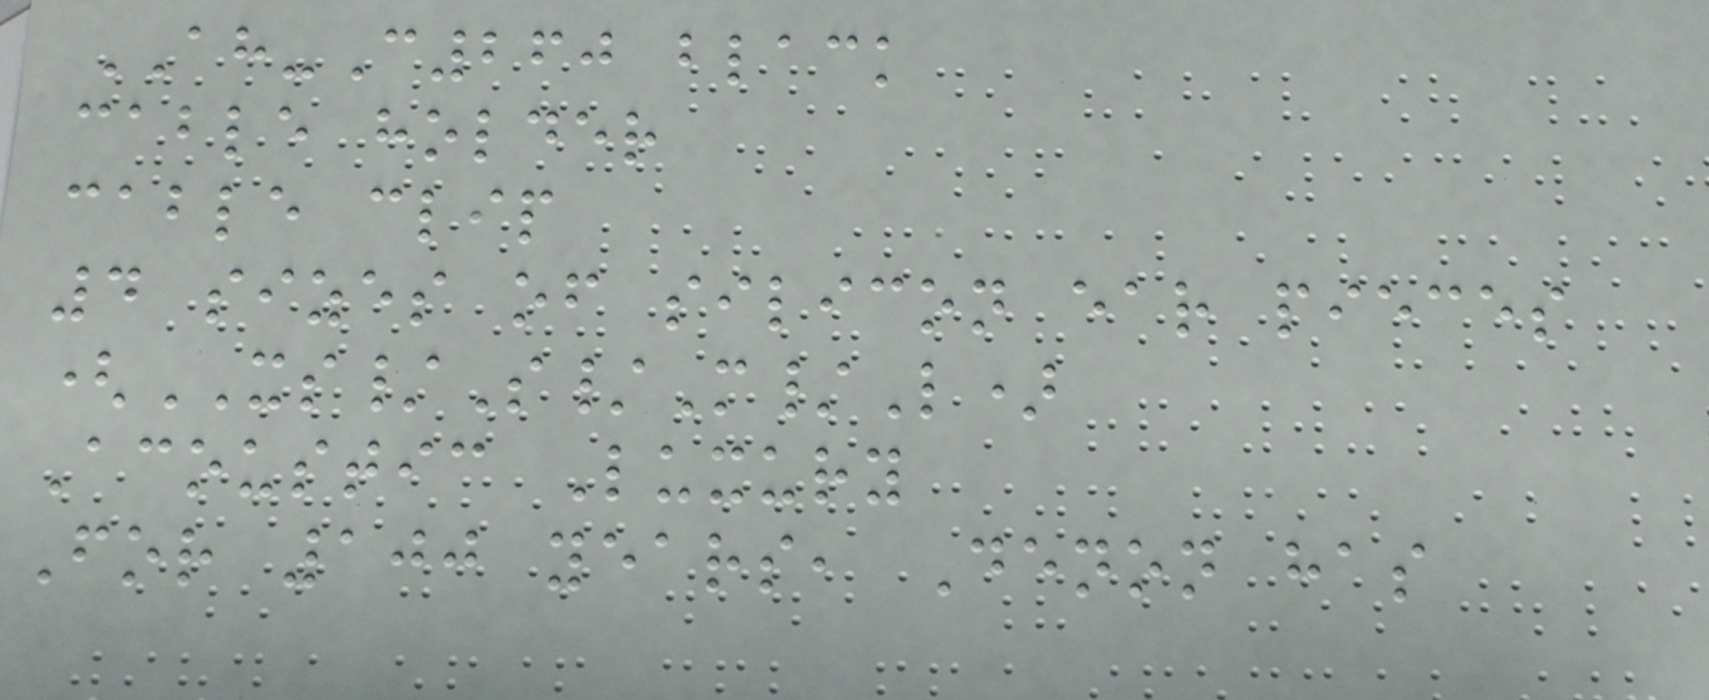AH-C260 black
cable holder
cable clip
4 sizes of silicon ear pieces
(XS/S/M/L)
Acoustic Luxury
For 100 years, Denon has
